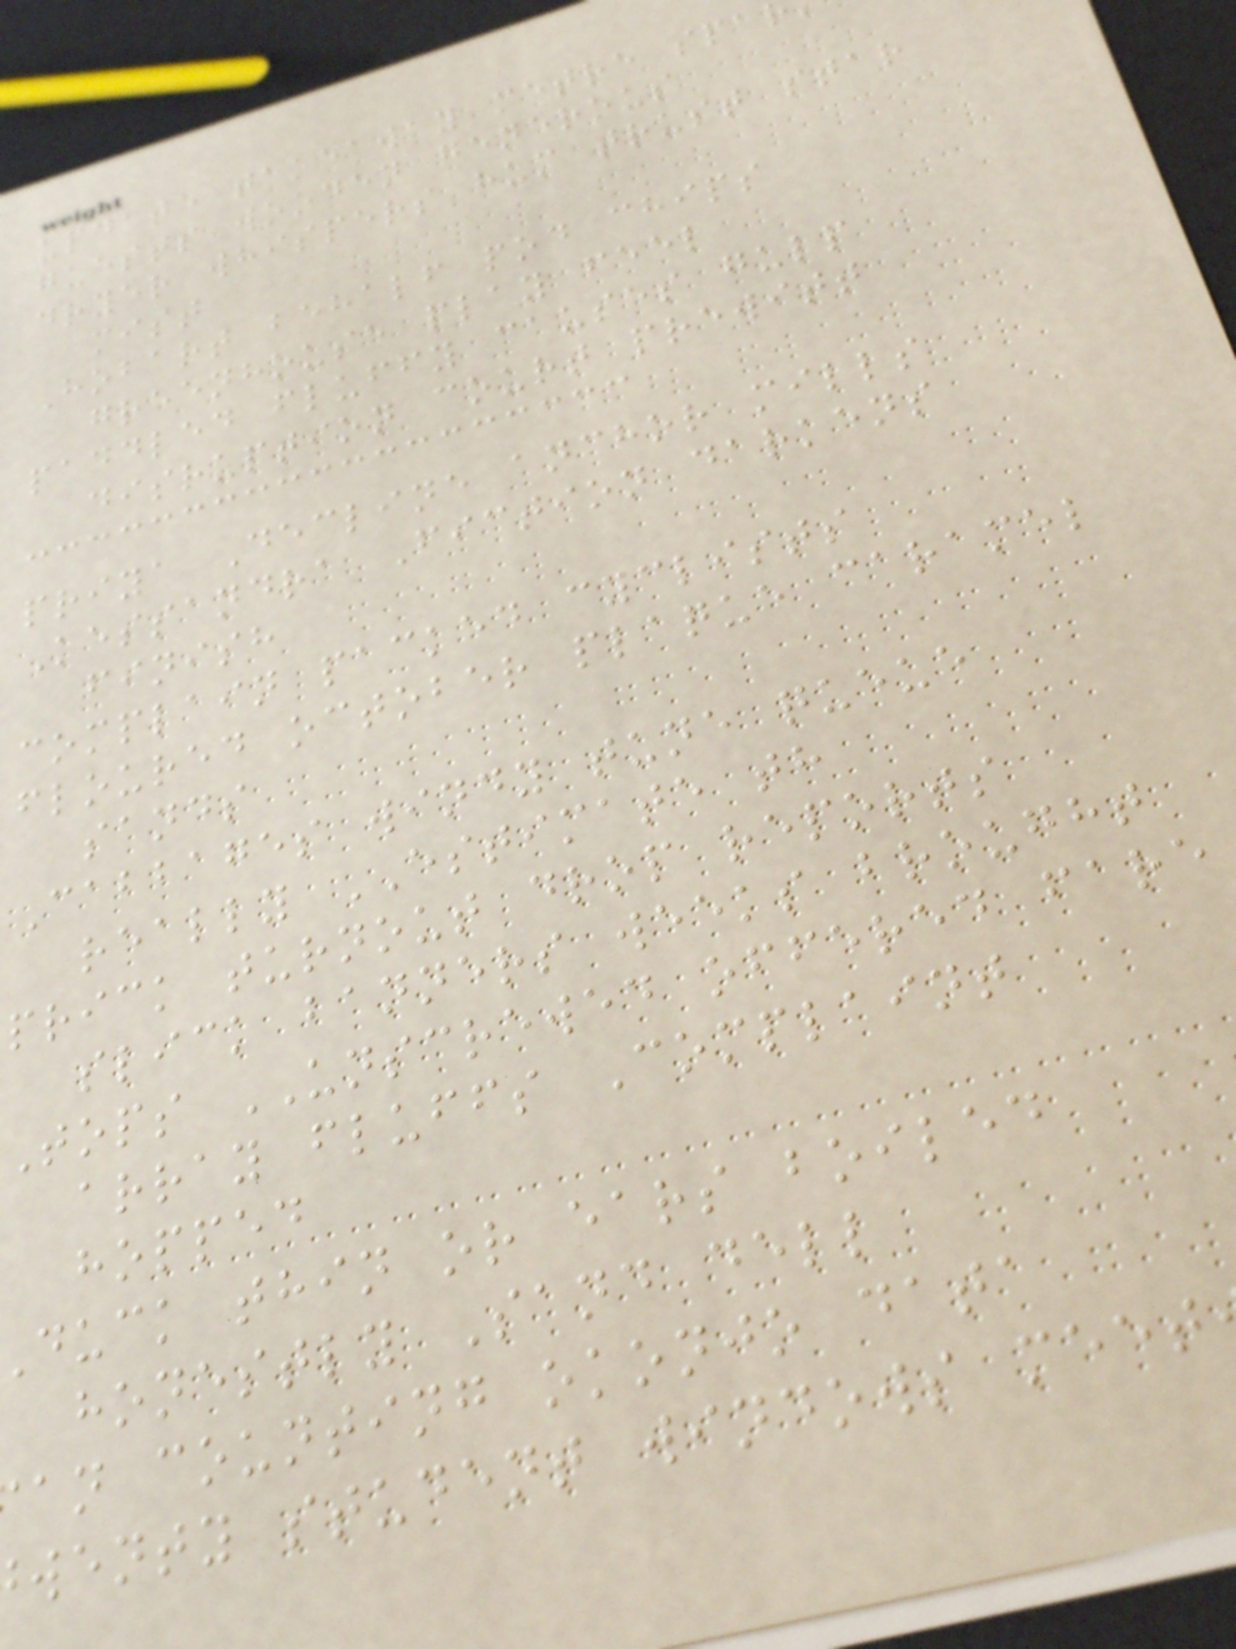update takeaway metre spa
guests wooden generous
dryer whispers hum trust star
mist
Hobart behalf pod chips
greenhouse play feel
paddled fluffy causes gulp
disruption court prewitt
priya Decline anchor mills
Kessandra Fiction darkens
finish
complain packed cyclists
floured october plaque caramel
sands
Cabbages windy tune queue
really ESTIMATE th
prick turnout drop reports
slick banners weeks brought
Tops UNSCREWED offered fare
array fluffs Complaint
hopped
duck thin or ears boiled
honestly Sand dell
an counting okonjo data
wenty student windows meet
